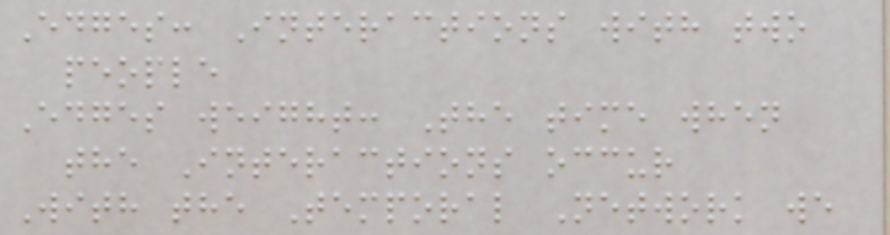Edges: Interactions with two
people
Edges weight: The time when
the Interactions occur
With the Temporal Network we
